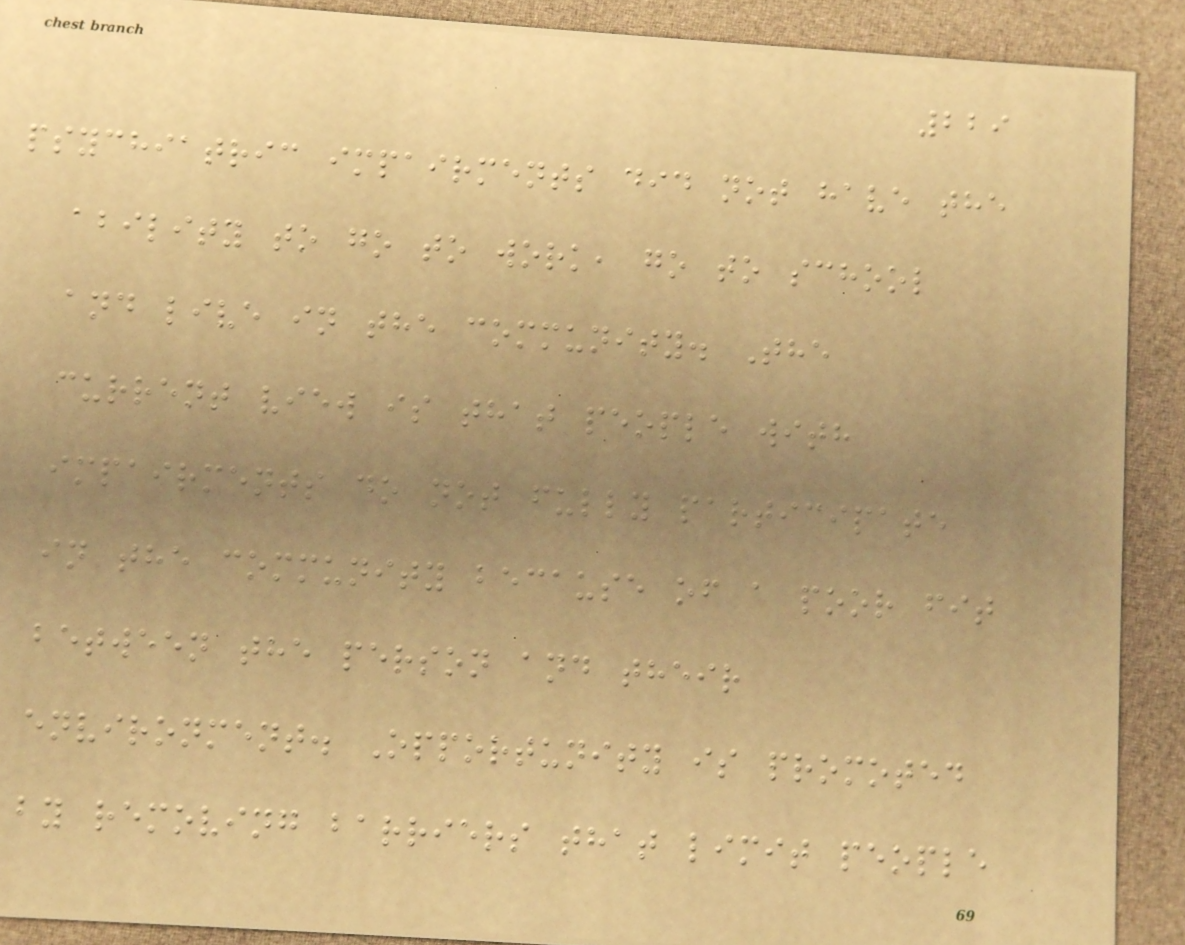229
psychiatric impairments did not have the
ability to go to work, go to school
and live in the community. The
current view is that people with
impairments do not fully participate
in the community because of a poor fit
between the person and their
environment. Opportunity is promoted
by removing barriers that limit people
